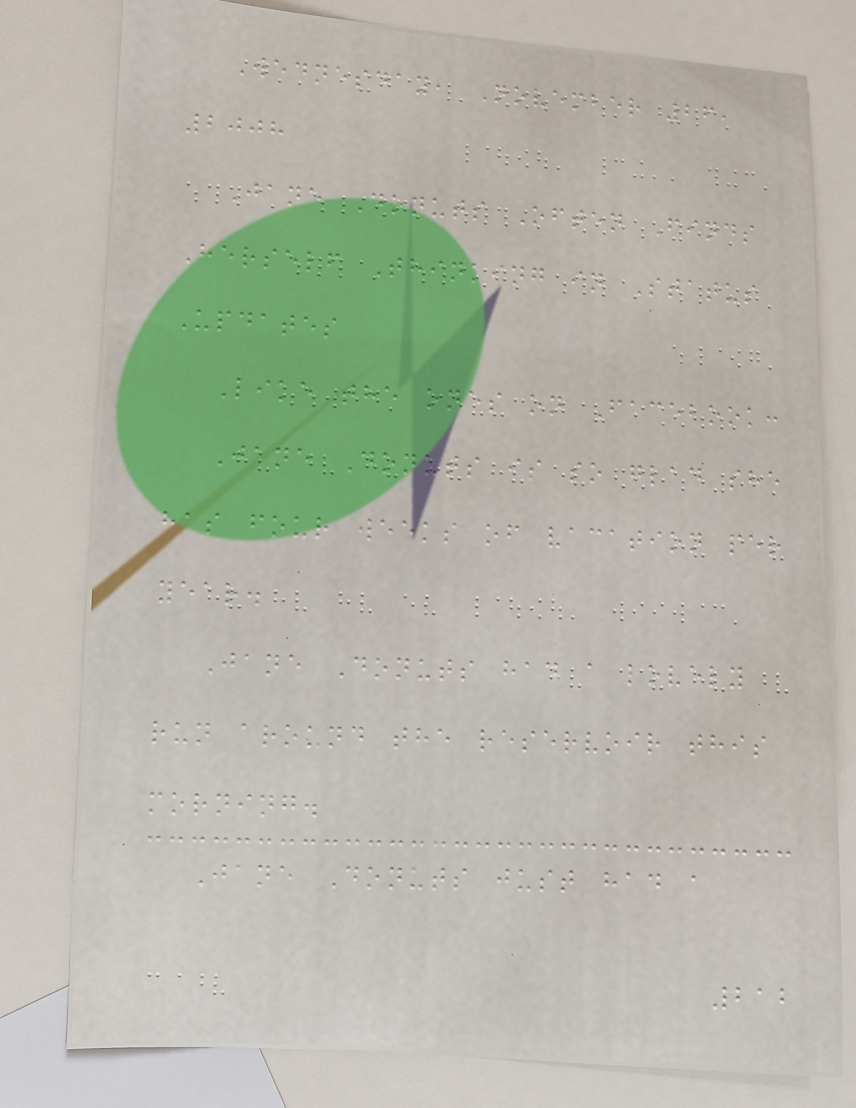Wednesday, November 26,
2008
Jane Donuts Often Finds
Herself Thinking in Status
Updates
Like the ones on Facebook:
Jane Donuts is so glad she
has four weeks of vacation per
year.
Jane Donuts had a lovely
run around the reservoir this
morning.
Jane Donuts just had a
212
